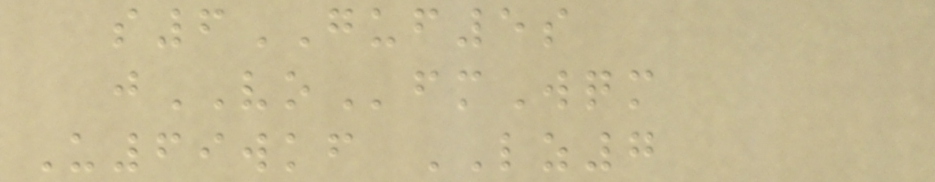s6GUF5s
jVOfmWqm
U69wkf LZ7
